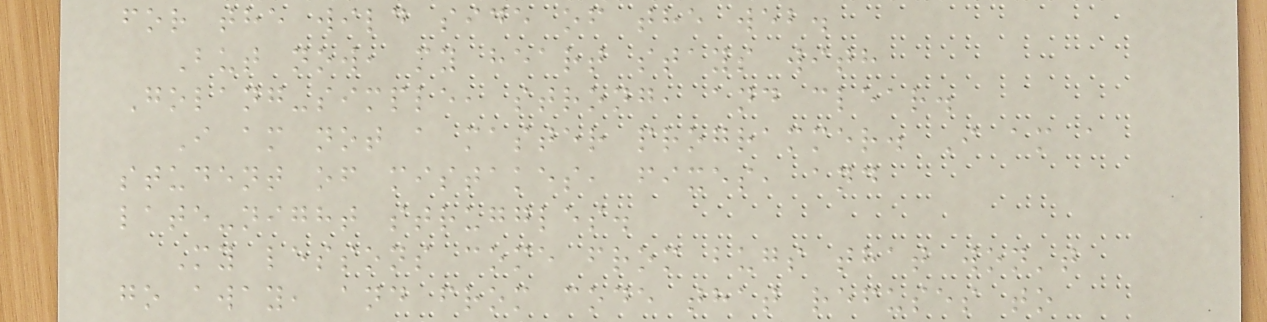for the wild side of the web.
But now, my heart stays with
Golang-simple, strong, and clear.
I am not a master programmer. I am a
student of mistakes, fixes, and
late-night struggles.
My lessons come from bugs that won't
go away, and from code that refuses to
